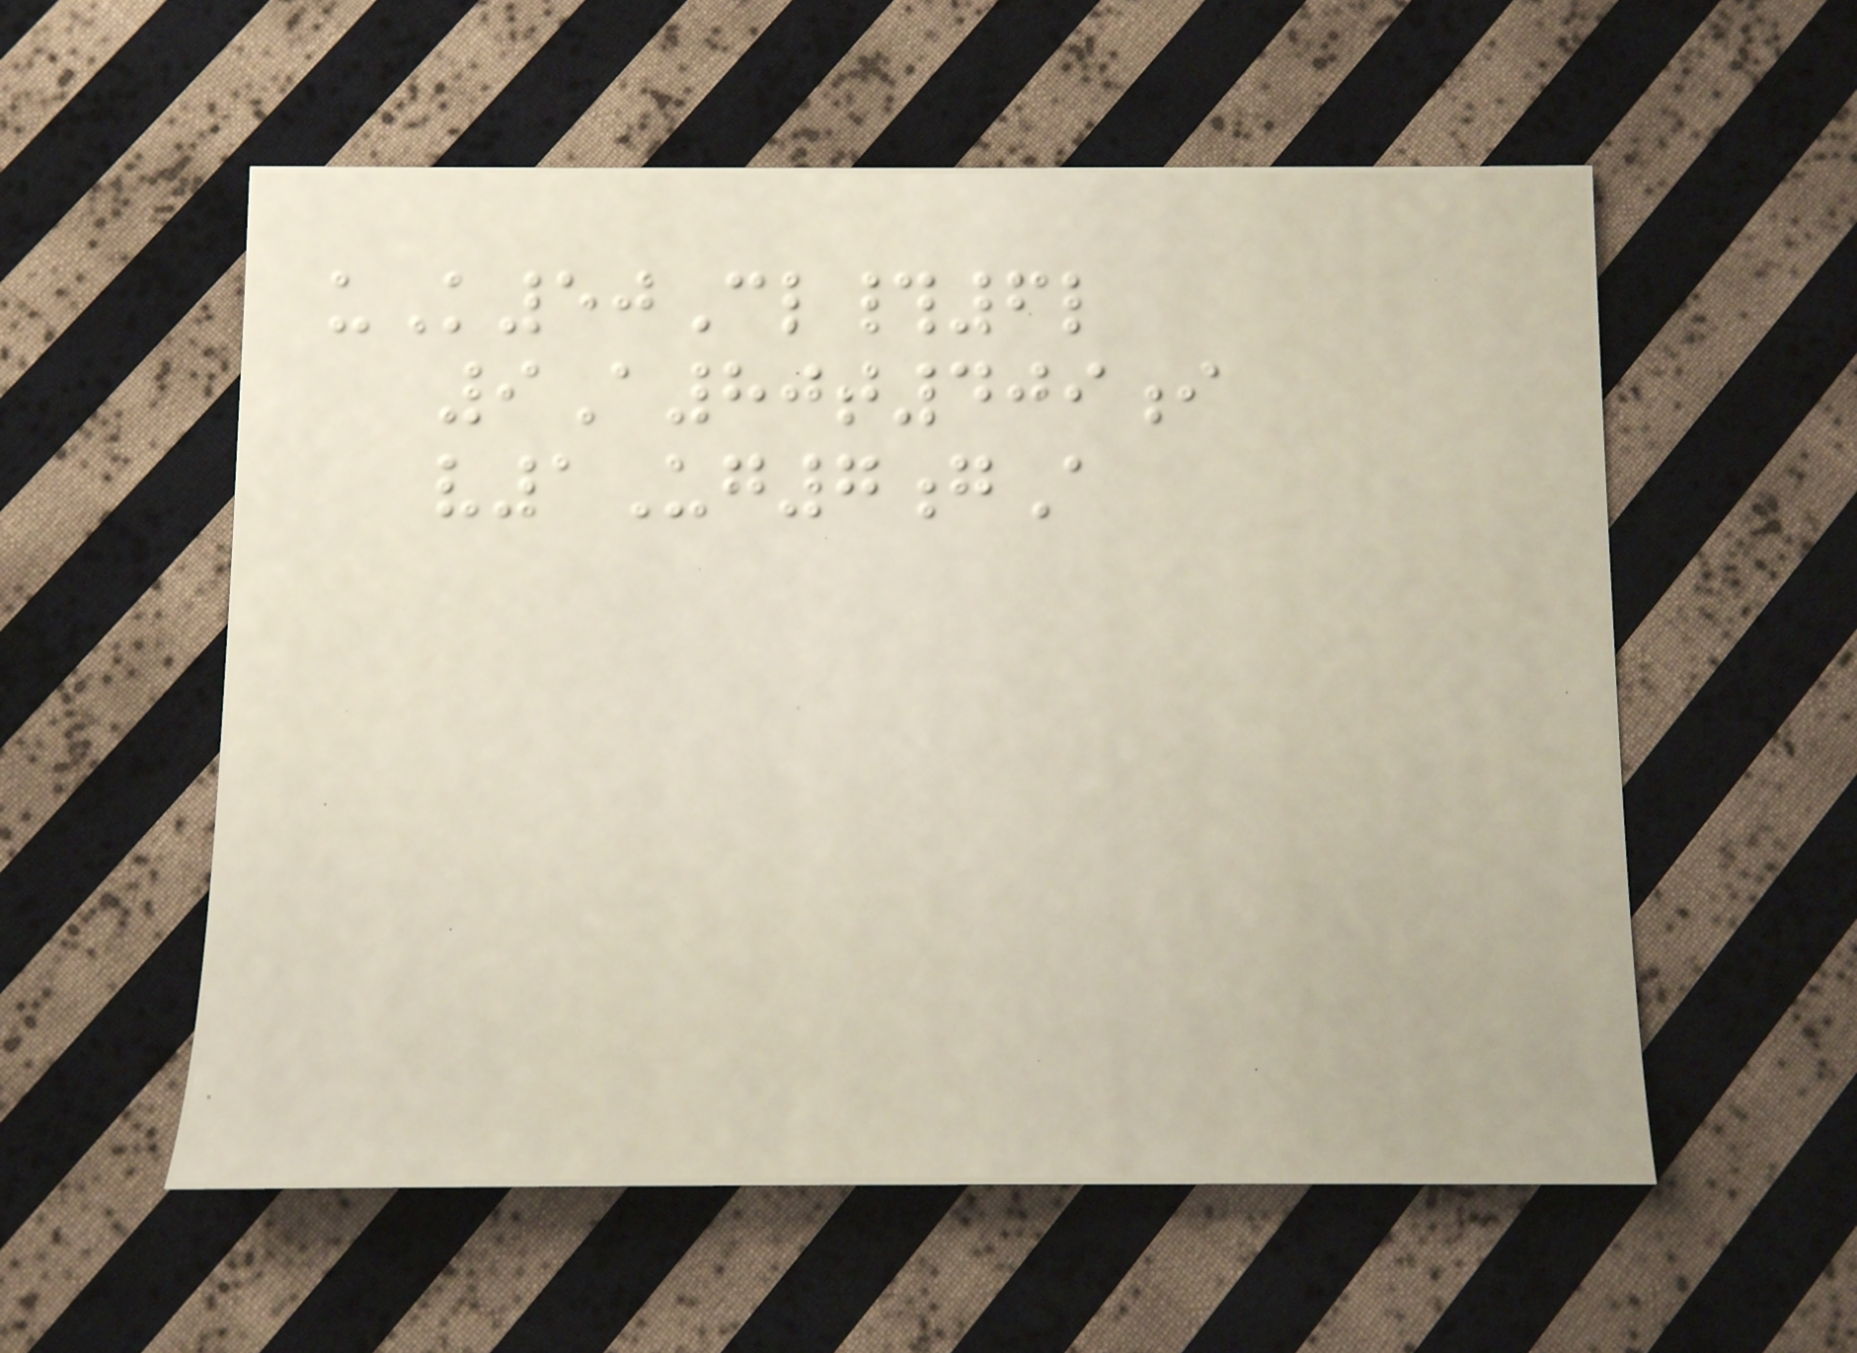uK50Cl#6l
9A80t409i
v1Ug7gA
